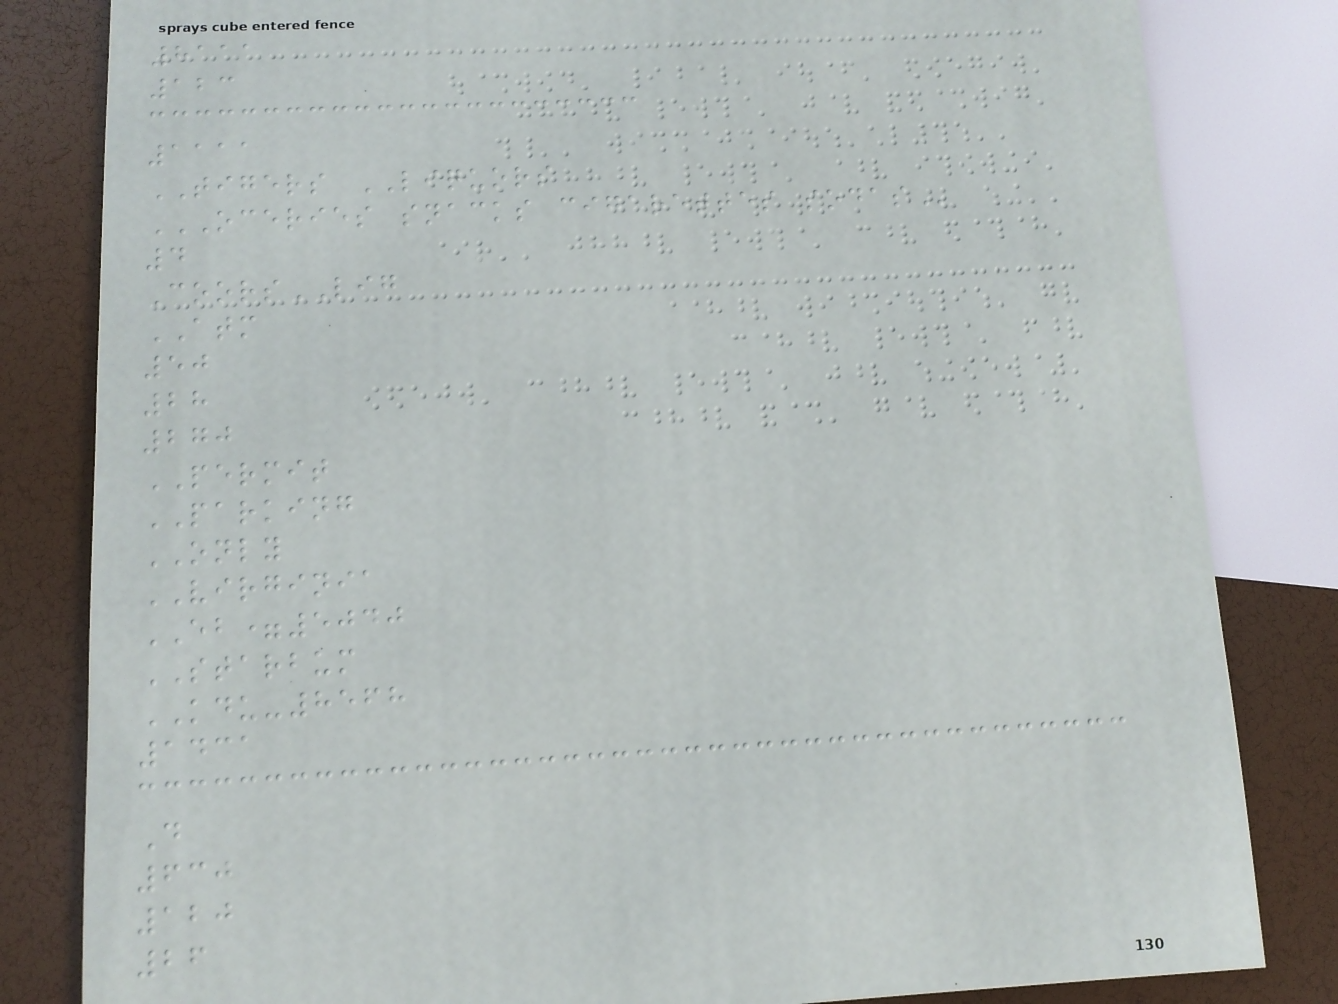8111
123
1111
TIGERS LIQUORS
OCERIES SNACKS CIGARETTES SODAS
4
CoorsLIG
ATM
50
28
270
PERMIT
PARKING
ONLY
VIRGINIA
EB=5040
STARBUM
KDU-8568
1431
D
630
120
26
